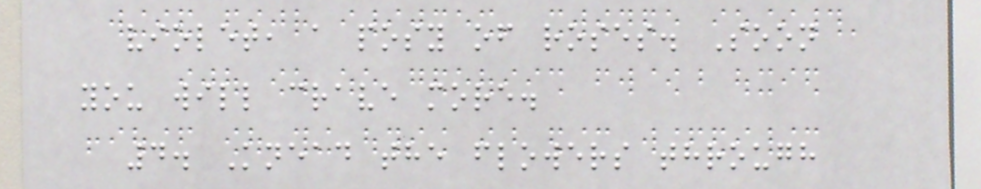violet, a posy of roses. Soon
you will crave more.
4. Knead the flowers through
